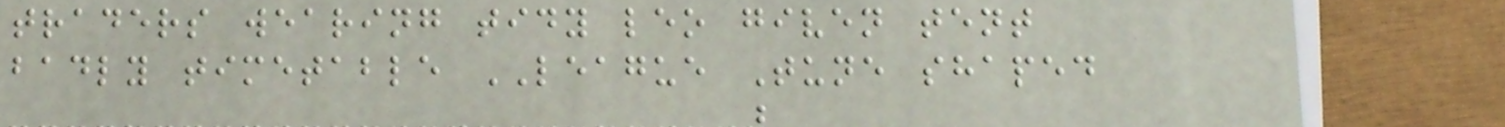traders wearing tidy leo given tent
badly timetable LEAGUE Tune shaped
